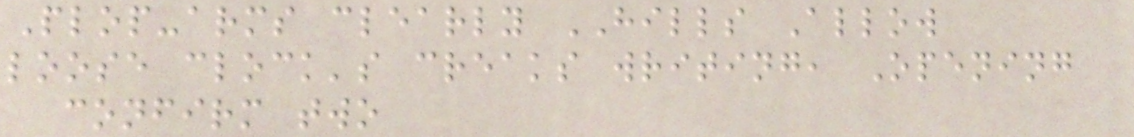Plop-arms clearly HILLS Allow
loose clock's creaks writing, Opening
confirm two
